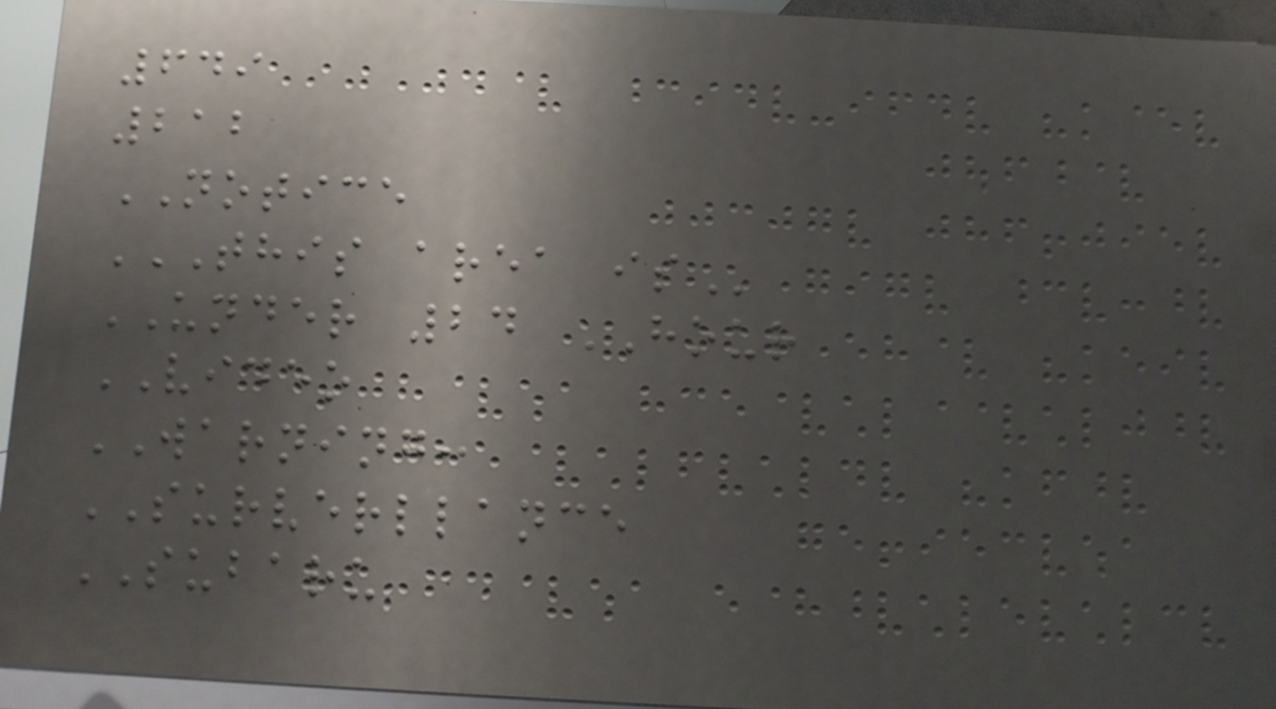649
212
NOTICE
THIS AREA IS
UNDER 24 HOUR
VIDEO
WARNING:
SURVERLLANCE
SUBARU
